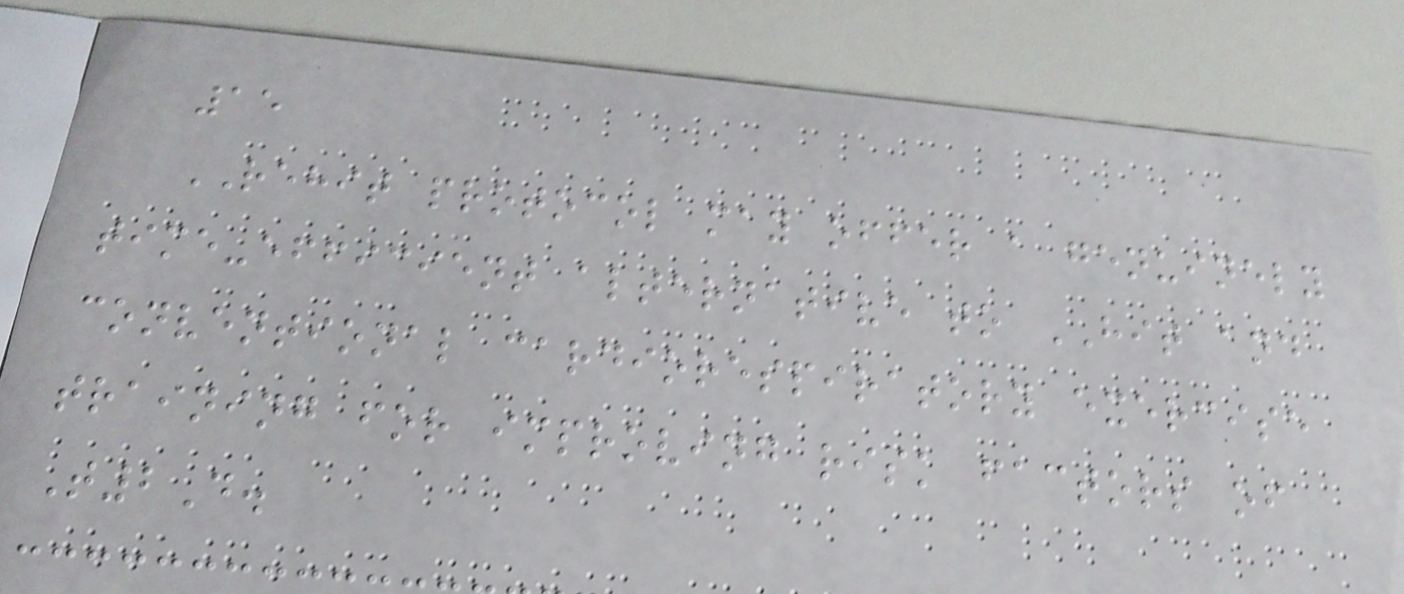15
REHIT protocol may offer a genuinely
time-efficient alternative to HIT and
conventional cardiorespiratory exercise
training for improving risk factors of
T2D.
